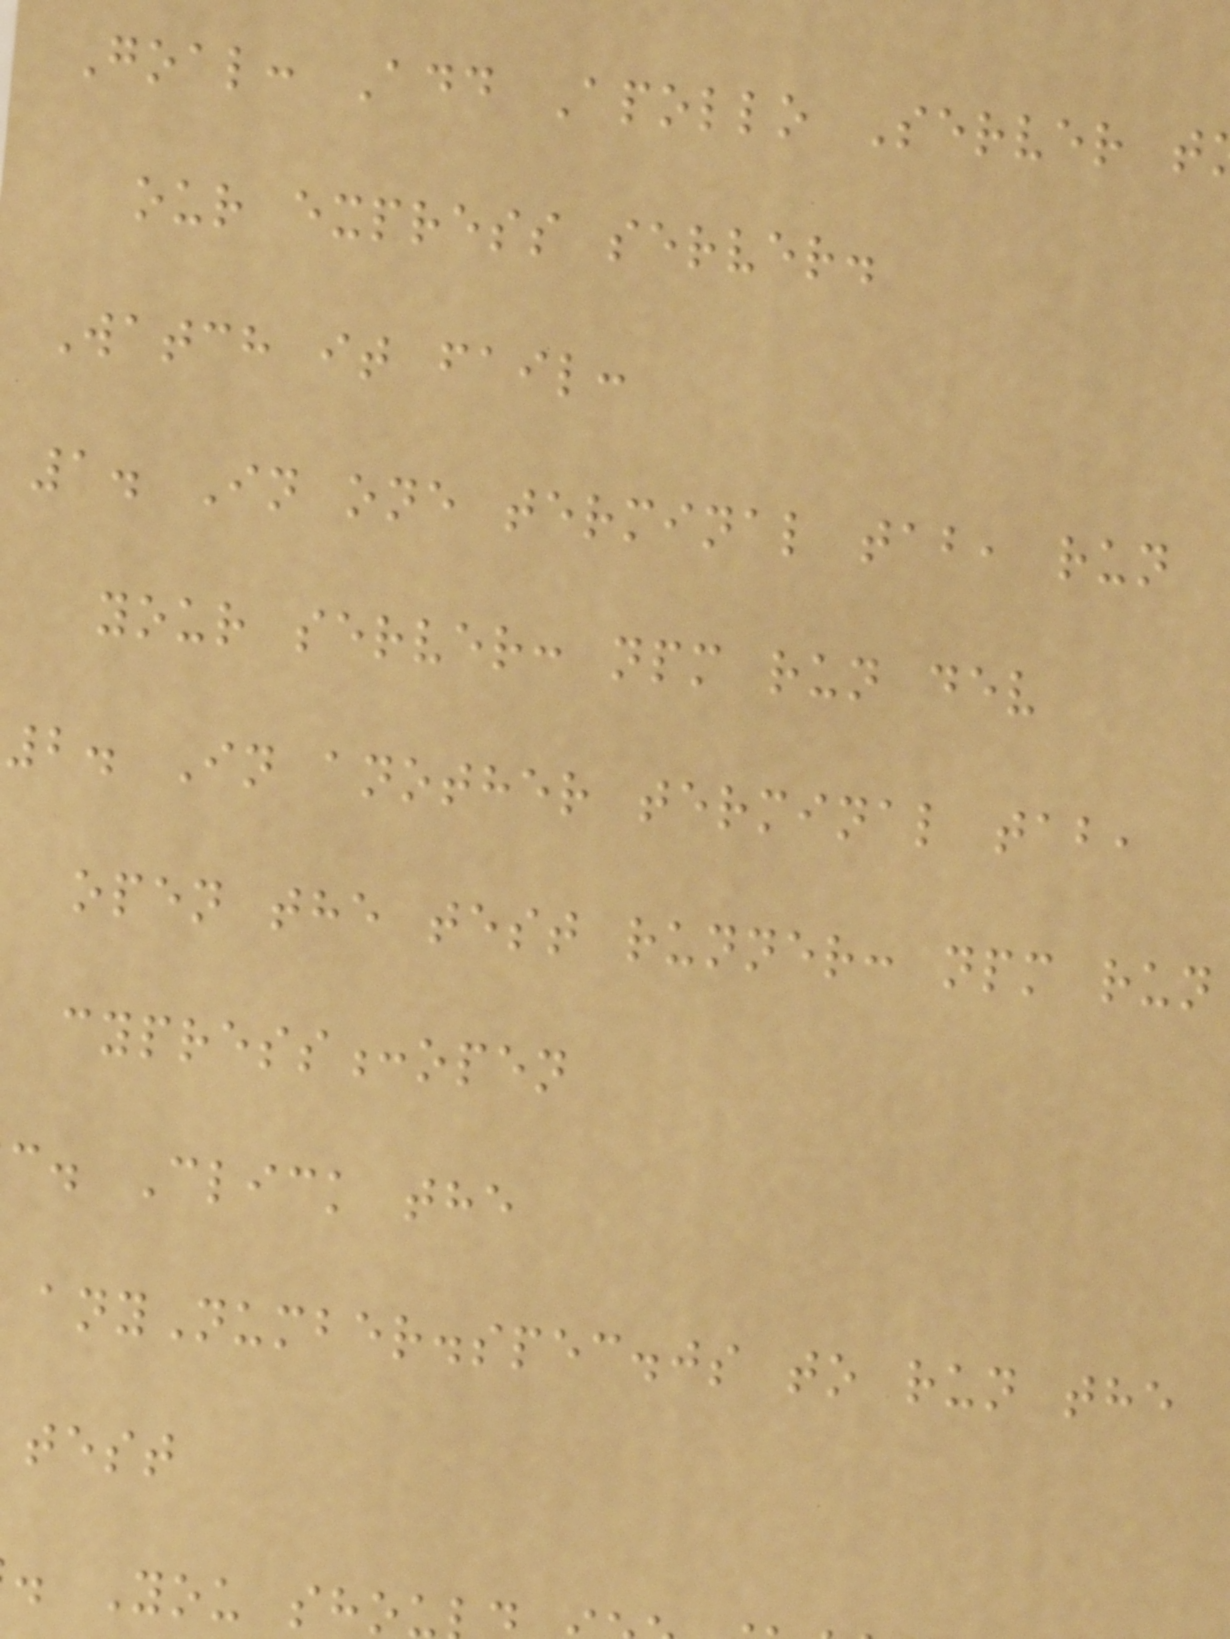Goal: Add Apollo Server t
our express server.
Watch it fail:
1. In one terminal tab, run
your server: npm run dev
2. In another terminal tab,
open the test runner: npm run
cypress:open
c. Click the
anyNumber.spec.js to run the
test
. You sho
